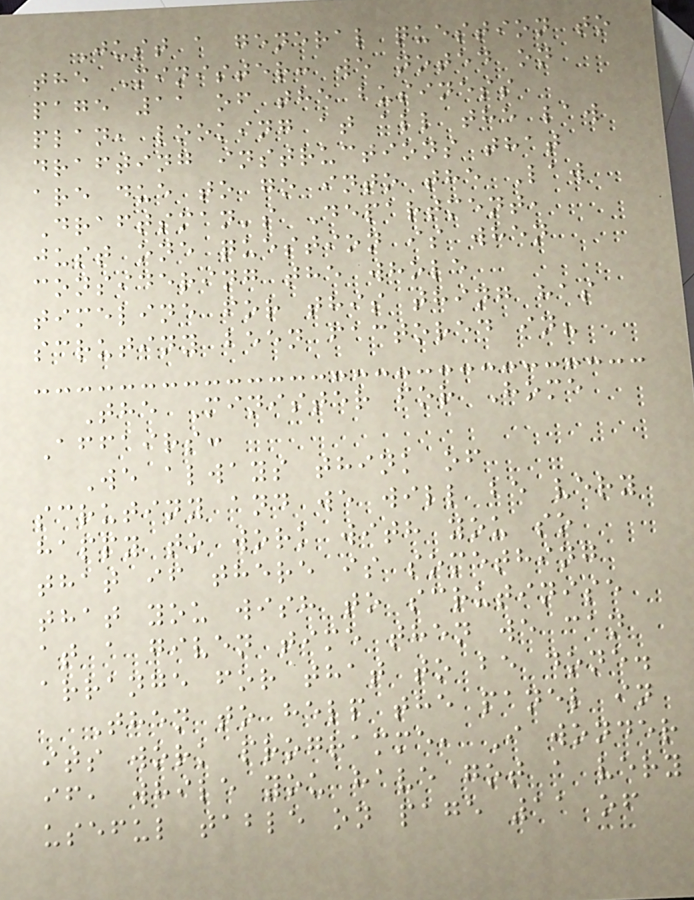Just a general question to
the Minister: we noted on
page 11 of the business
plan, looking at all the law
drafting instructions that
are due to go into the Law
Draftsman's Department,
just one question is when
considering the whole
timeline for this thing has
scrutiny been factored in?
The Minister for Home
Affairs:
We always think of
scrutiny and we will be very
happy to work with you so
that if there is something
that you wish to scrutinise
at a given time then we can
arrange for that to be done.
Then to help the panel in
its work programme, I wonder
if, while you have got a very
useful table on page 11 of
